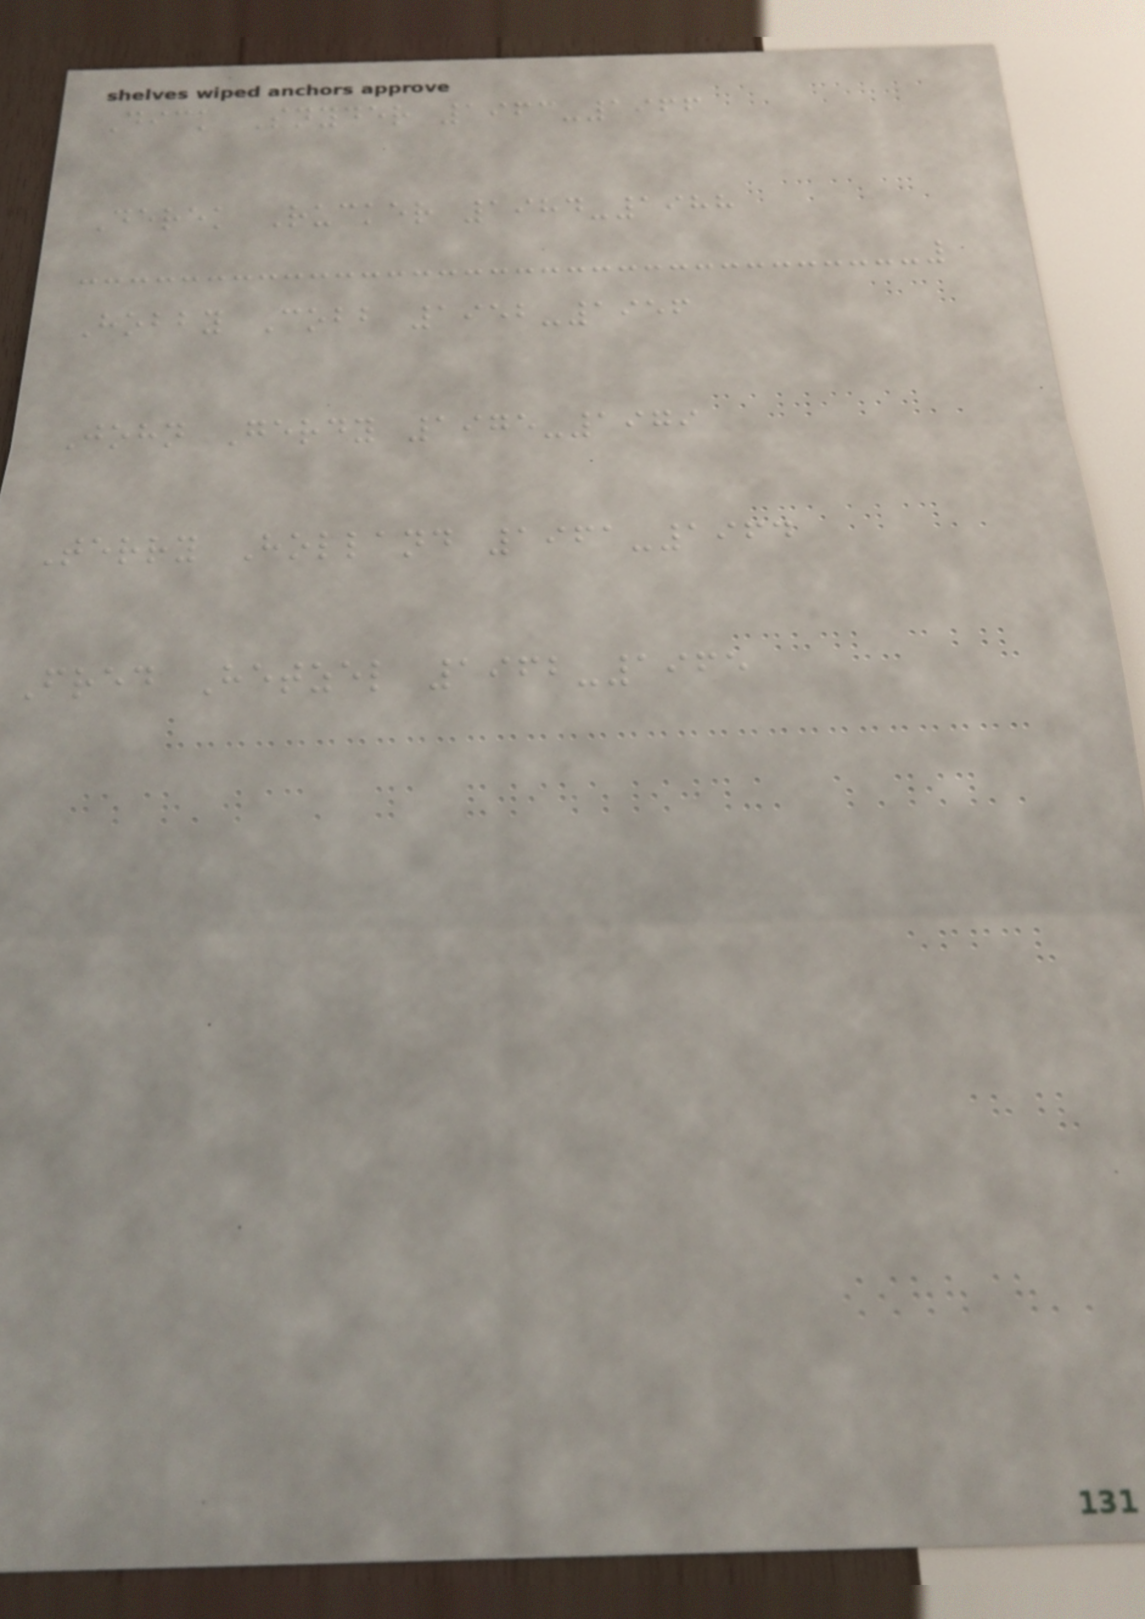Dick Snyder 1963-1966
Derek Rucker 1984-1988
Hobby Cobb 1952-1956
John Gerdy 1975-1979
Terry Holland 1961-1964
Fred Hetzel 1962-1965
